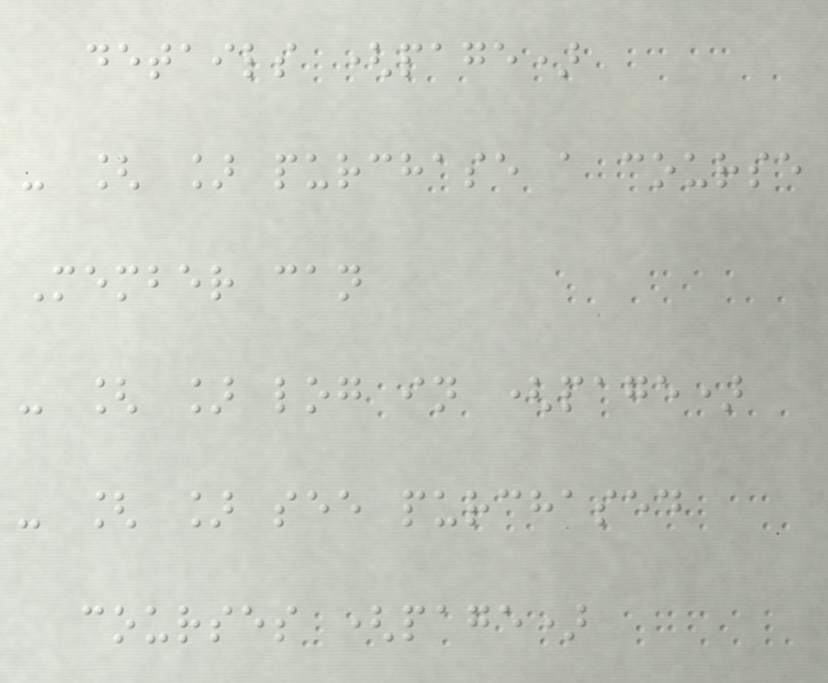details (page)
- [ ] purchase a course
Member can
- [ ] log in (page)
- [ ] see purchased
courses (page)
